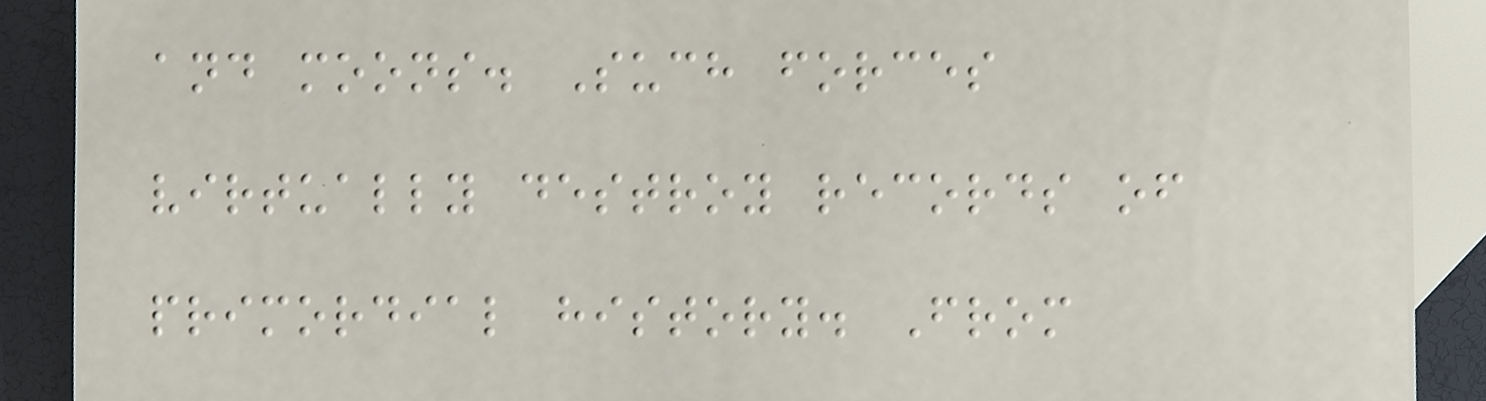and moons. Such forces
virtually destroy records of
primordial history. From
